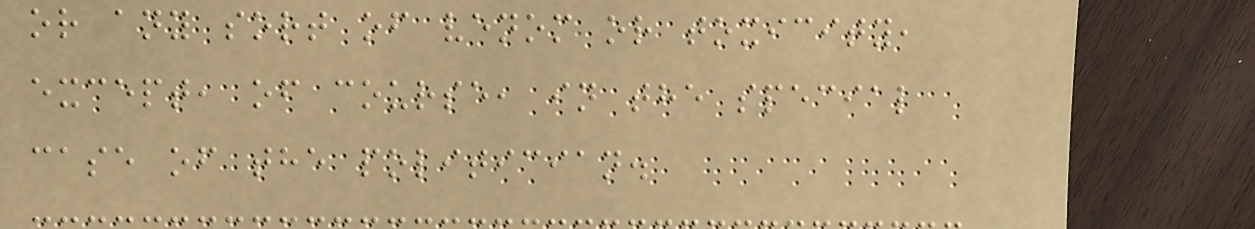or any sort of venom or toxicity,
except, of course, in the special
case of the politician.
